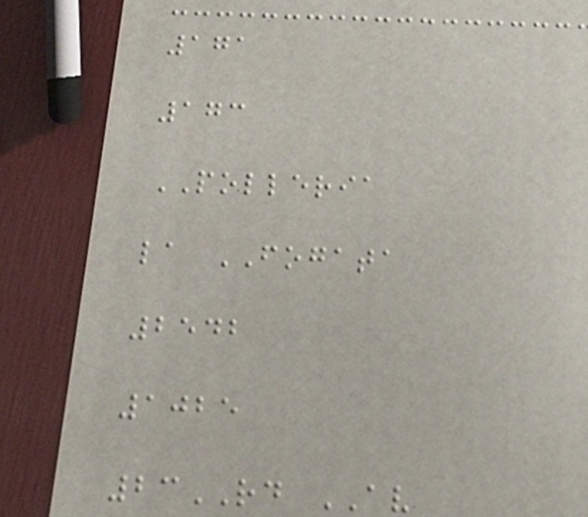171
173
POLLERIA
la FOGATA
2542
1025
23RD AV
